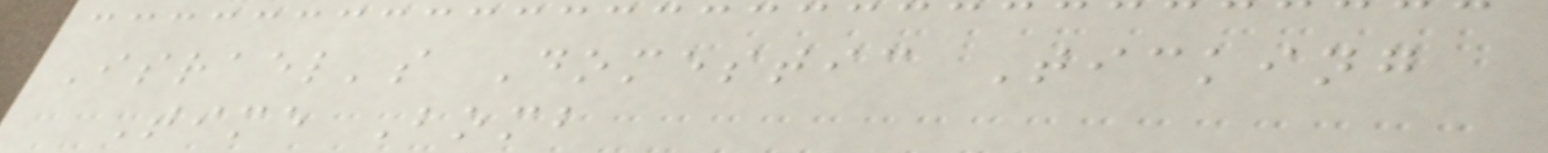Israel's Domestic Ticking
Time Bomb
